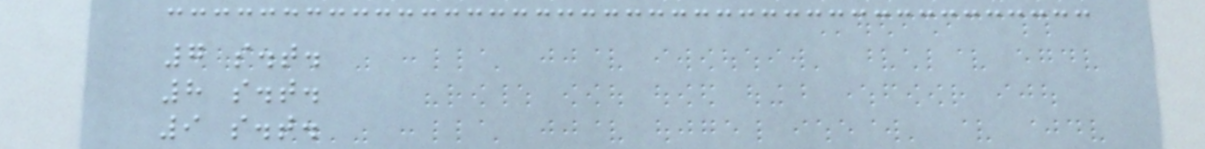7 s.t.
8 s.t.
9 s.t.
